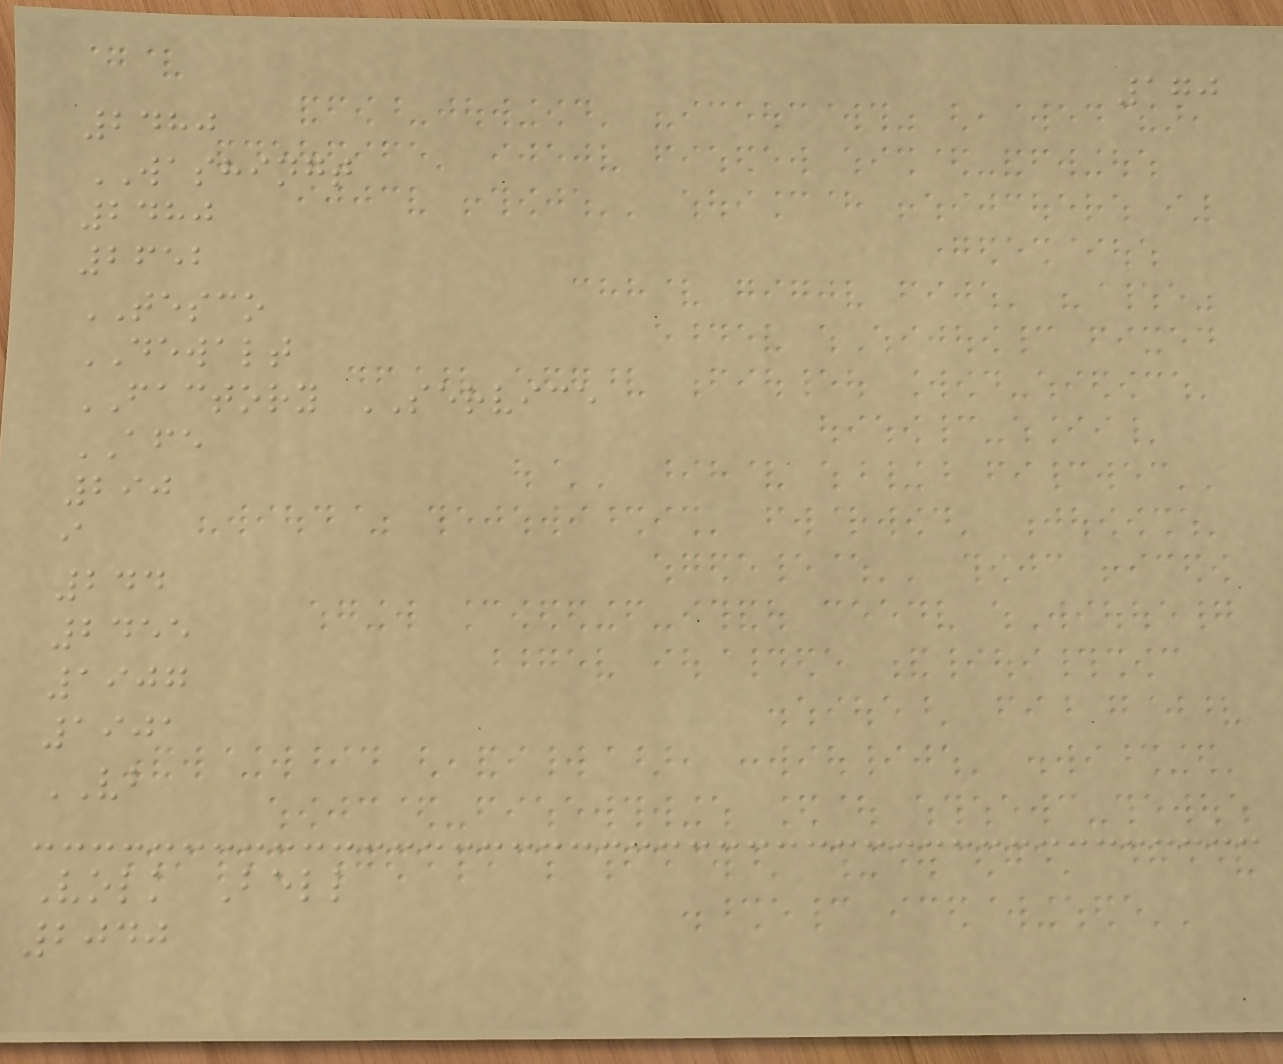170
2480
WASHINGT
2480
2652
TESCO
DEWALT
FACTORY SERVICE
AFE
290
i
244
2455
1907
1901
VB
Volk Bell
2040
